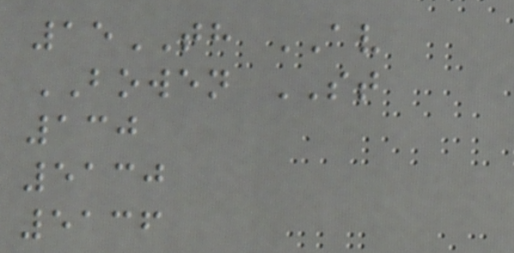15TH AV
BOWEN ST
130
5130
5136
